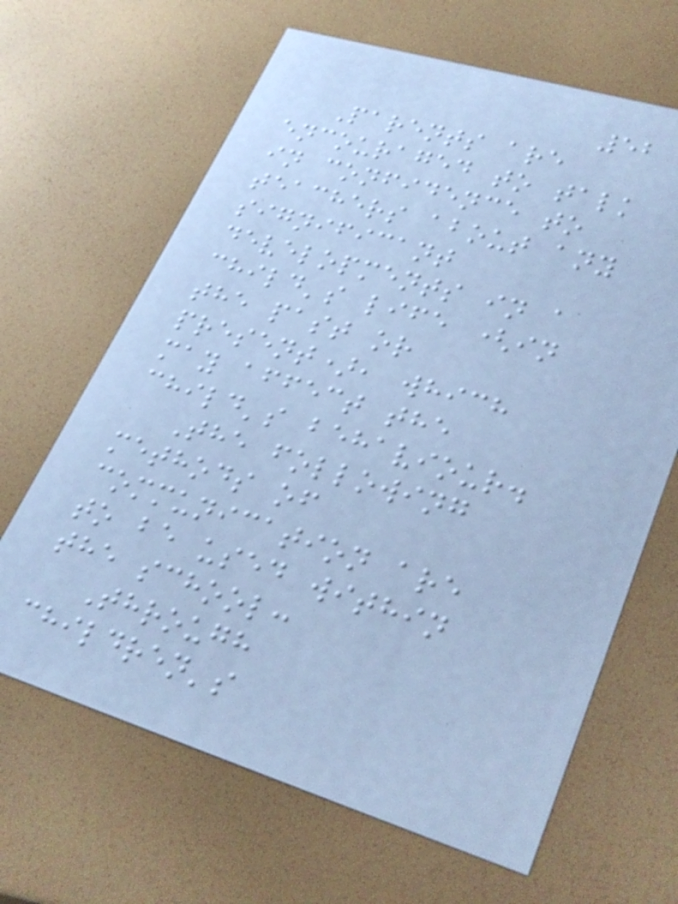52
Parents are
encouraged to talk
in confidence to
teachers about any
significant
developments in a
child's life (in
the past or
present), which
may affect the
child's behaviour.
The following
methods of
communication are
to be used within
the school:
Through
children's
